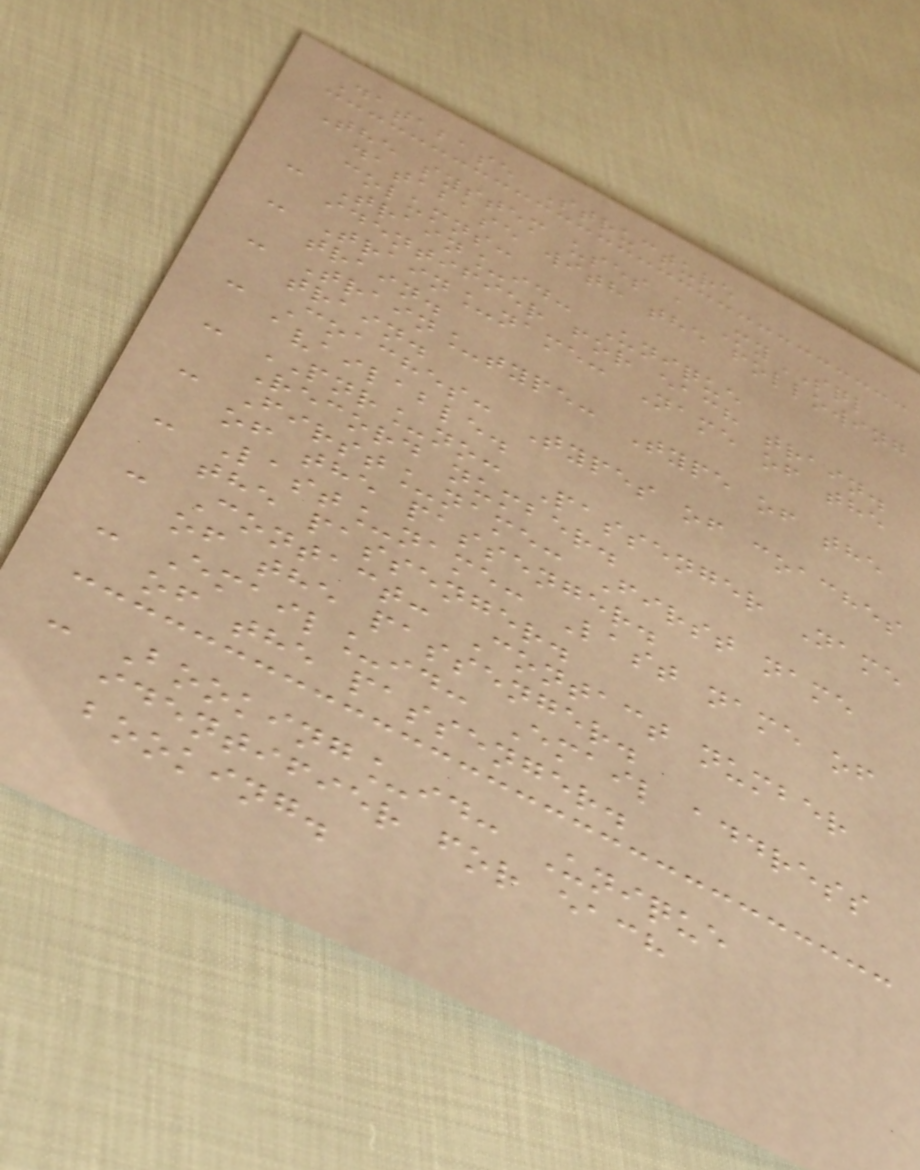Database Structure
The system uses a MySQL
database with the following
columns:
- Train_id: Unique
identifier for each train.
- Train_name: Name of the
train.
- Train_type: Type of the
train.
- Coaches: Types of coaches
available.
- PNR_no: Passenger Name
Record number.
- First_name: First name
of the passenger.
- Last_name: Last name of
the passenger.
- Contact: Contact number
of the passenger.
- Email_id: Email address
of the passenger.
- Booking_id: Unique
identifier for each
booking.
